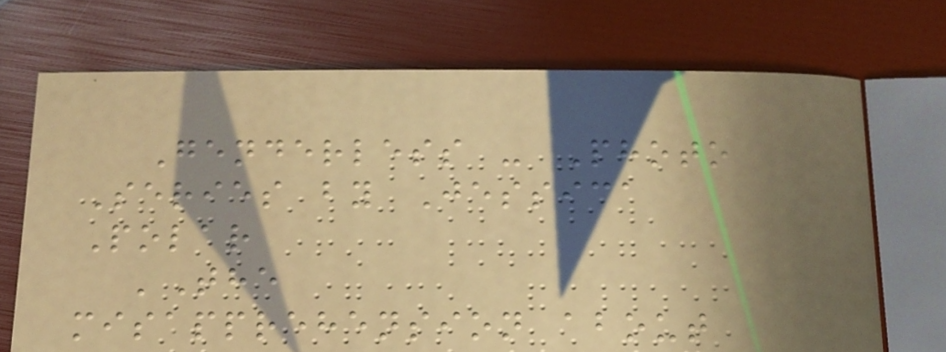Genderless - Photo
Series by Jessica
Polar
'The
misapprehension about
